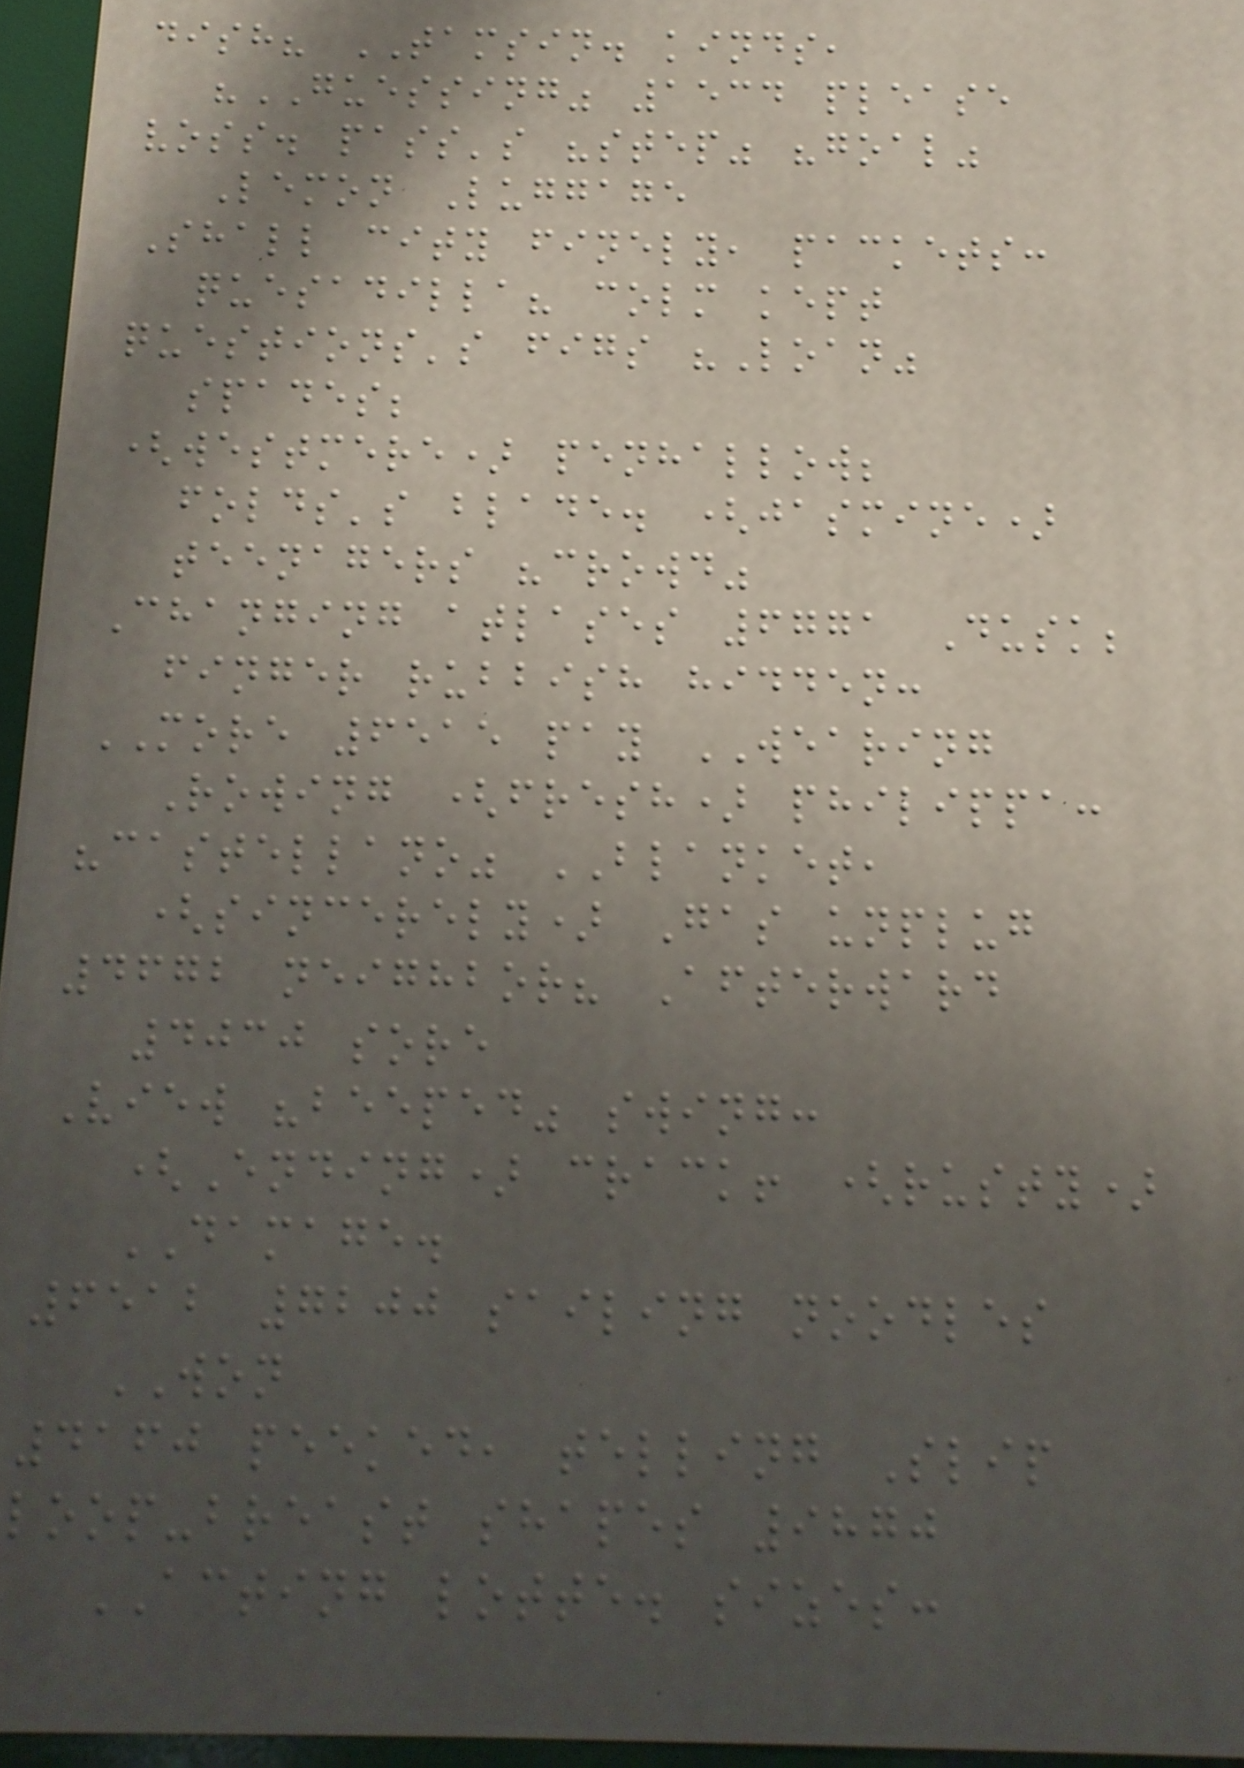dish? TAMSIN. kinds,
"GUESSING" 1534 please
voss. pass's "step" "goal"
Lemon Luggage
Shall city finely, packets:
quesadilla? colm kept
questions's figs "Loan"
spades;
(westmere) penhallow;
folds's blade. (jasmine)
teenagers "crowd"
Changing atlases 6771 Dusk;
finger rubbish hidden:
MORE 6515 pay WEARING
Rowing (fresh) philippa:
"castellano" BLANKET,
(sincerely) Gas unplug
4672 neighbor? Afterward
4030 sore
View "beeped" swing:
(Ending) crack! (rusty)
DAMAGE.
6512 7200 sailing noodles
WON
4160 peeked, telling Slip
loop-breast shapes 9870
ACTING lotte. sizes:
